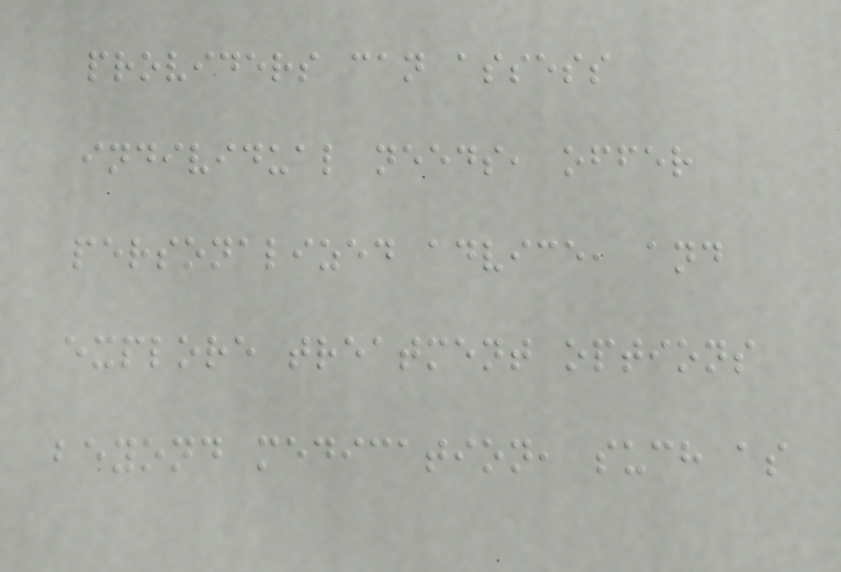providers can assess
individual needs, offer
personalized advice, and
explore treatment options
beyond medication, such as
